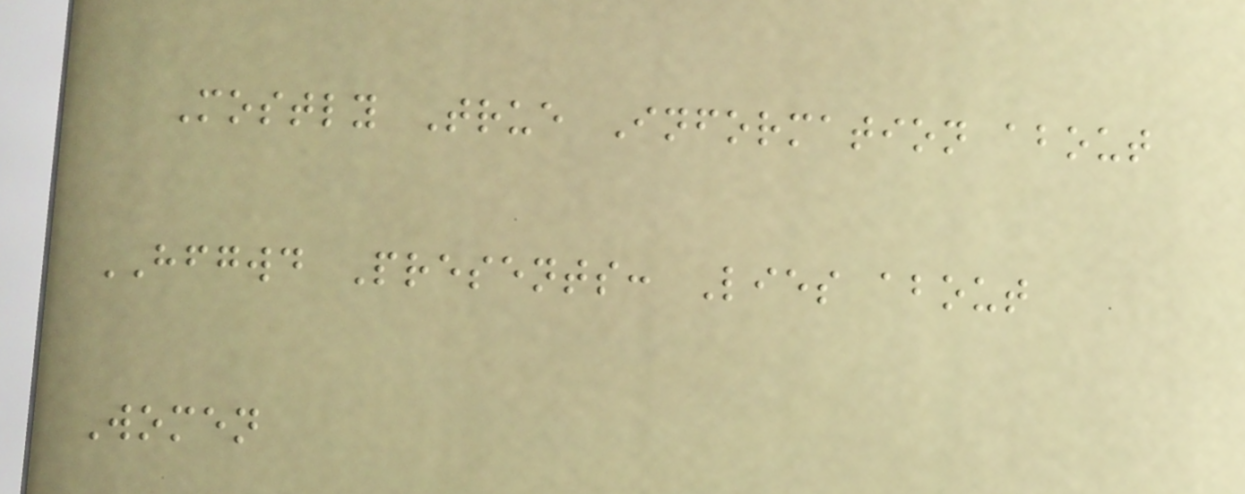Mostly True Information about
HFGWD Presents: Lies about
Women
